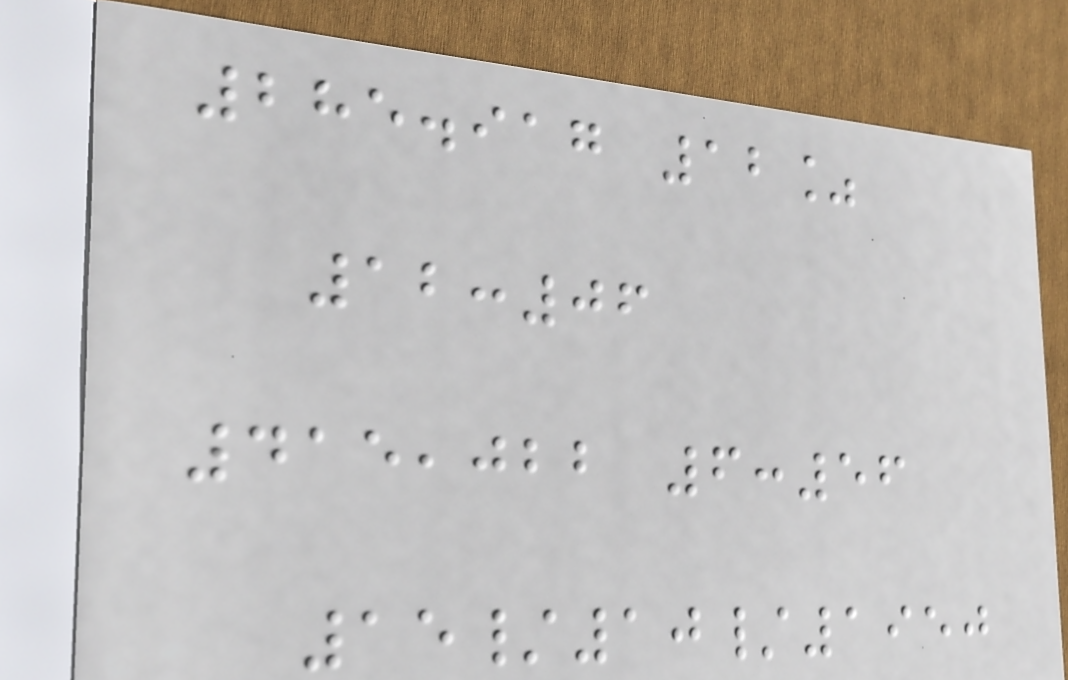285.917 12%
12:06
415,022 6:56
15/10/1950
